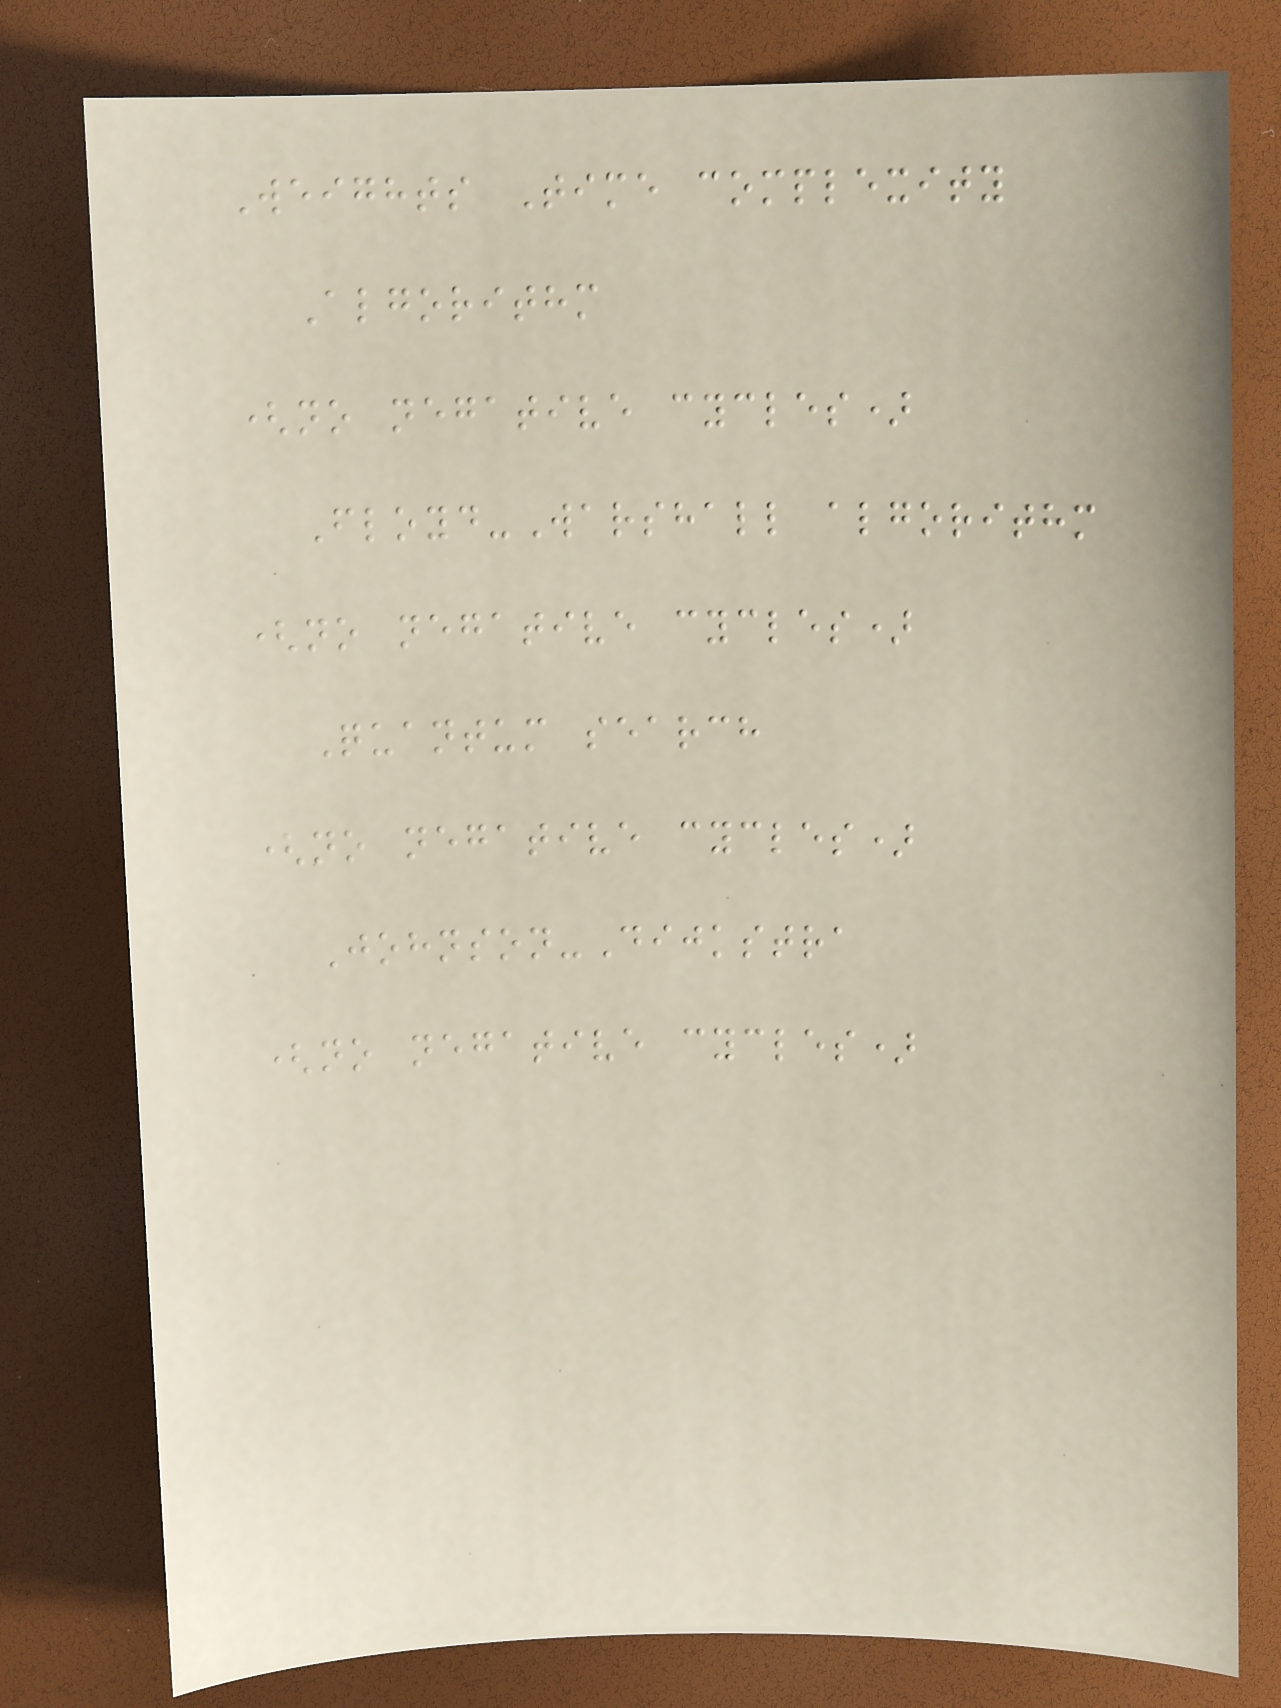Weights Time complexity
Algorithm
(no negative cycles)
Floyd-Warshall algorithm
(no negative cycles)
Quantum search
(no negative cycles)
Johnson-Dijkstra
(no negative cycles)
